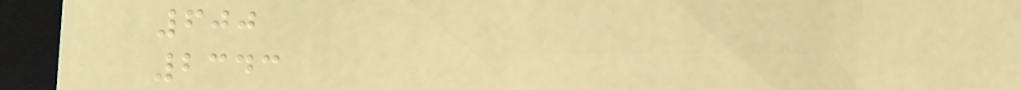600
2343
